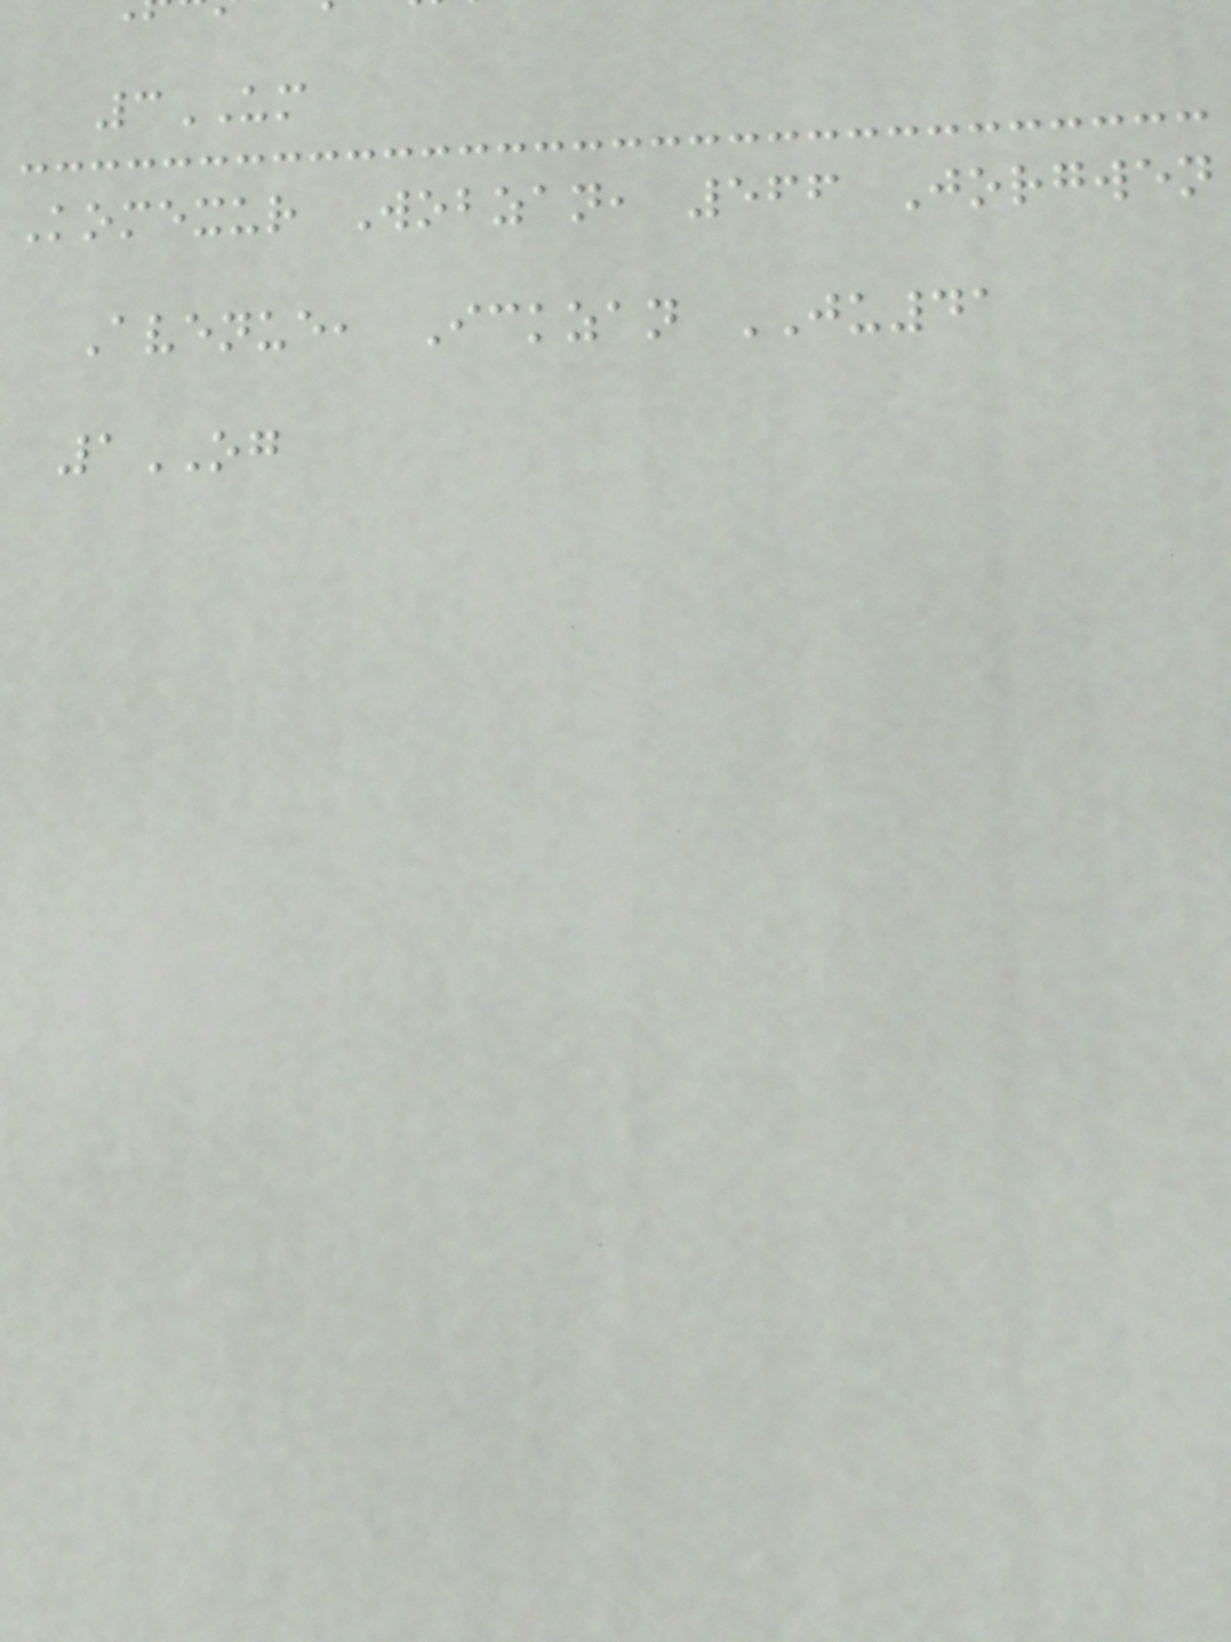3UM
Komexur Wobzan, 566 Jorgwen
Avenue, Ickzan JU41
1OG
